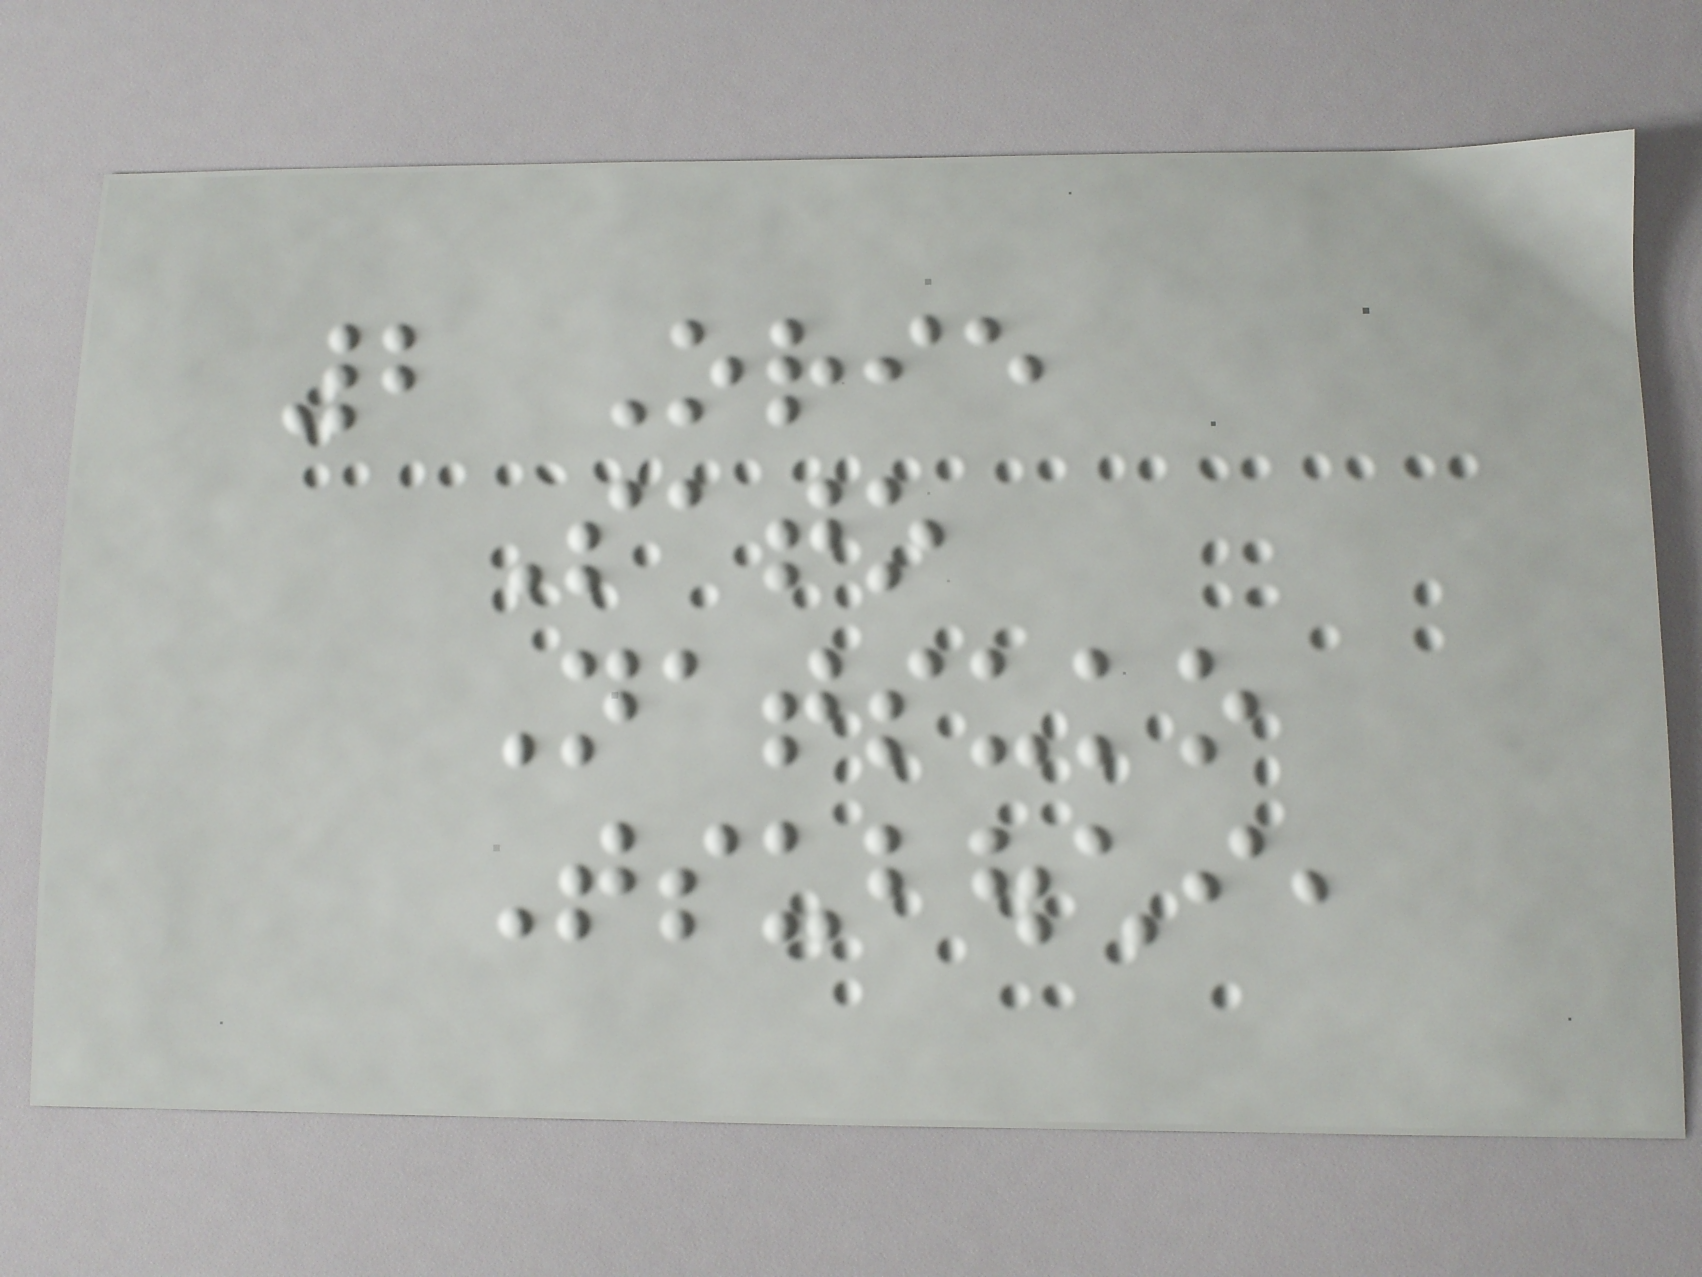2 Orie
Sato
Natsuko
Tsubouchi,
